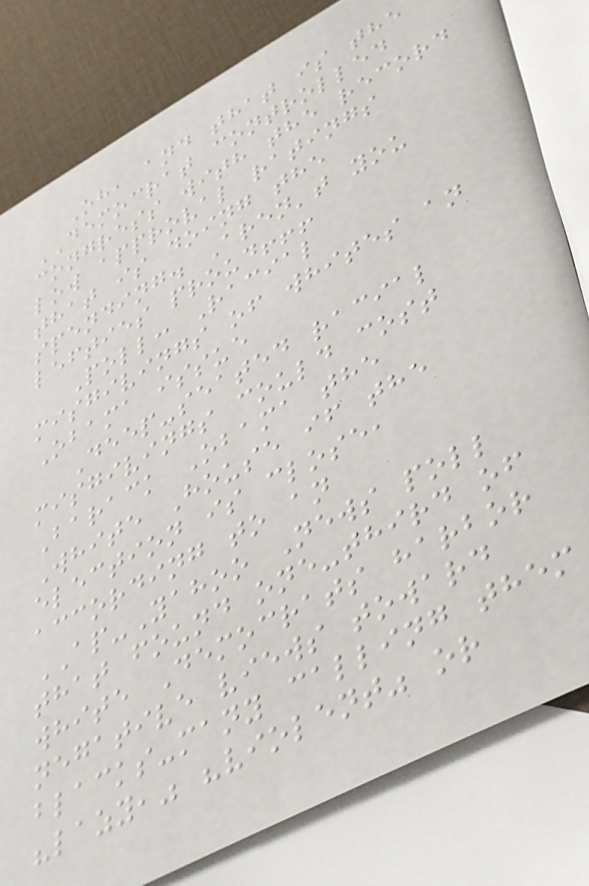Oh, and that is the
DEMOCRAT controlled
congress with the record
low approval ratings
that is doing the
spending. Aren't you
lefties proud!!!
Poll: Racial
misgivings of whites an
Obama issue
Deep-seated racial
misgivings could cost
Barack Obama the
White House if the
election is close,
according to an
AP-Yahoo News poll
that found one-third of
white Democrats harbor
negative views toward
blacks-many calling them
"lazy," "violent" or
